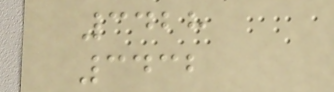3428
3432
